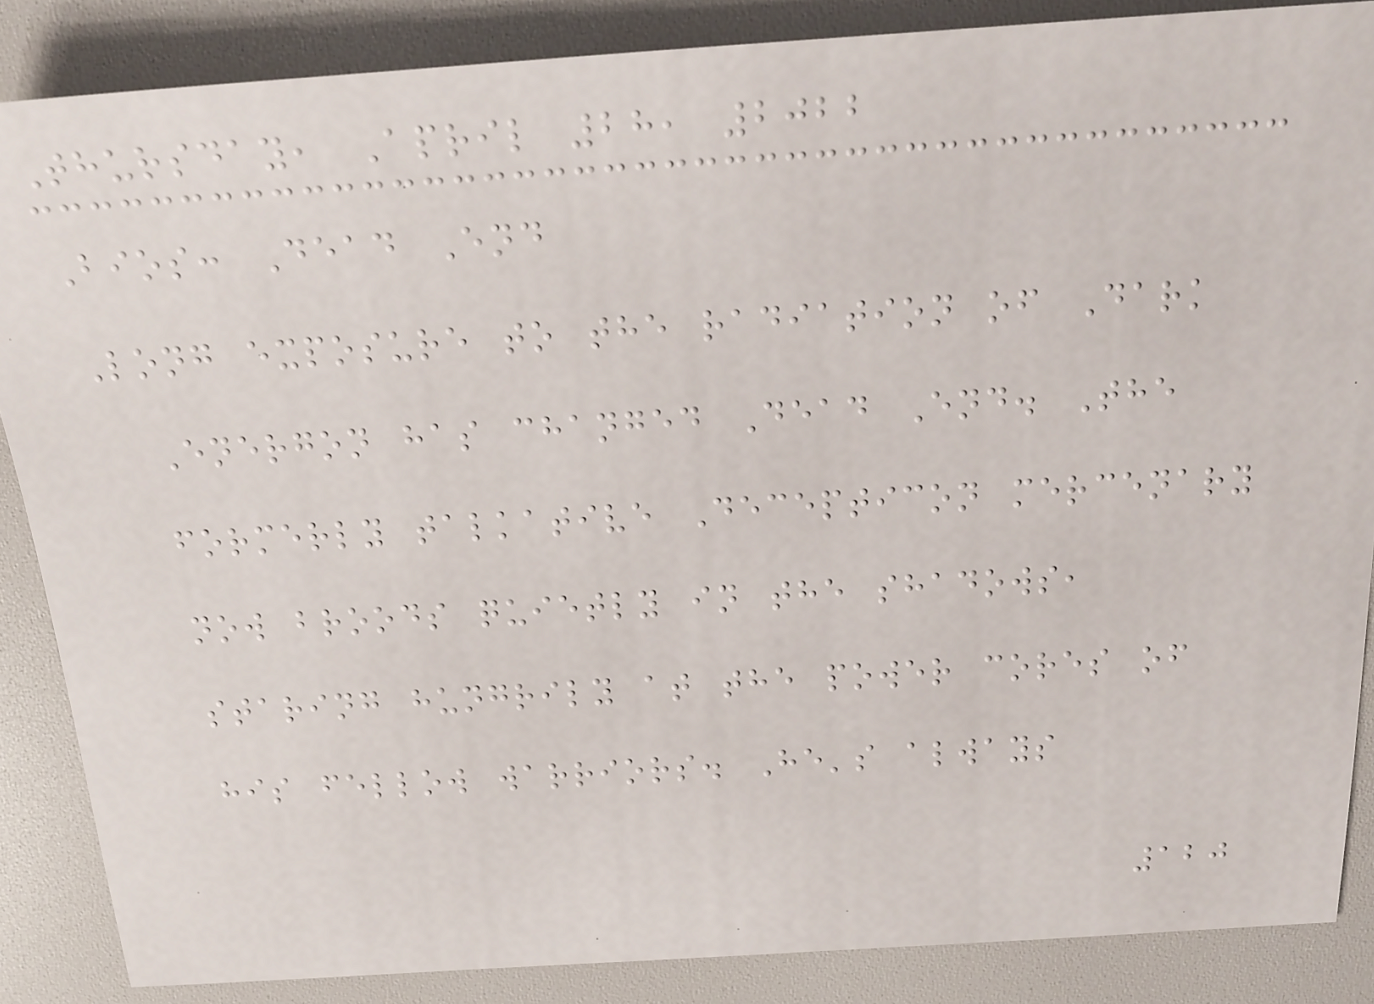Thursday, April 28, 2022
Bios: Dead End
Long exposure to the radiation of Dark
Energon has changed Dead End. The
formerly talkative Decepticon mercenary
now broods quietly in the shadows,
staring hungrily at the power cores of
his fellow warriors. He's always
120
